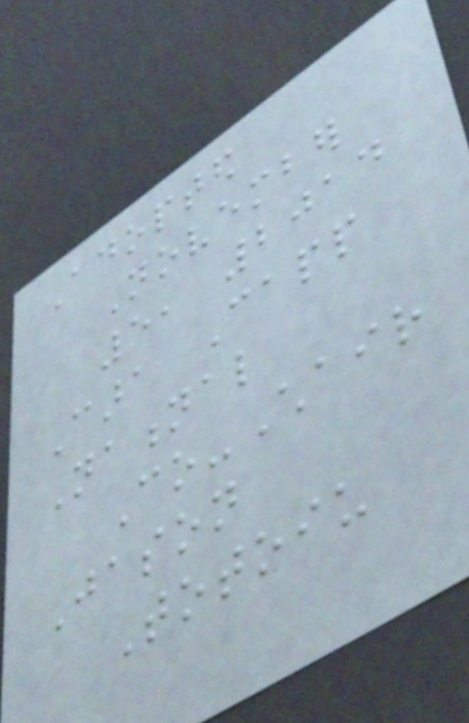Adopted
November
5, 2014
Cara Capp
National
Co-Chair
Jason
Totoiu
